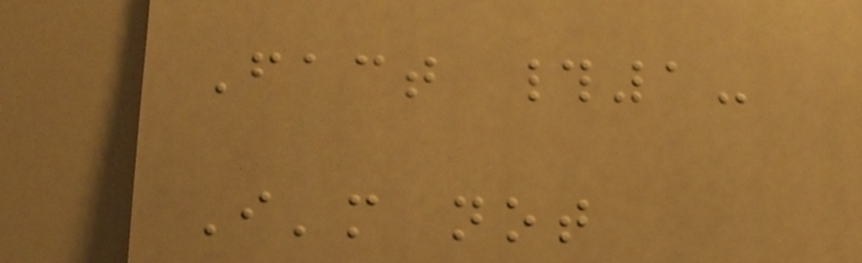Fact #1-
I'm not
